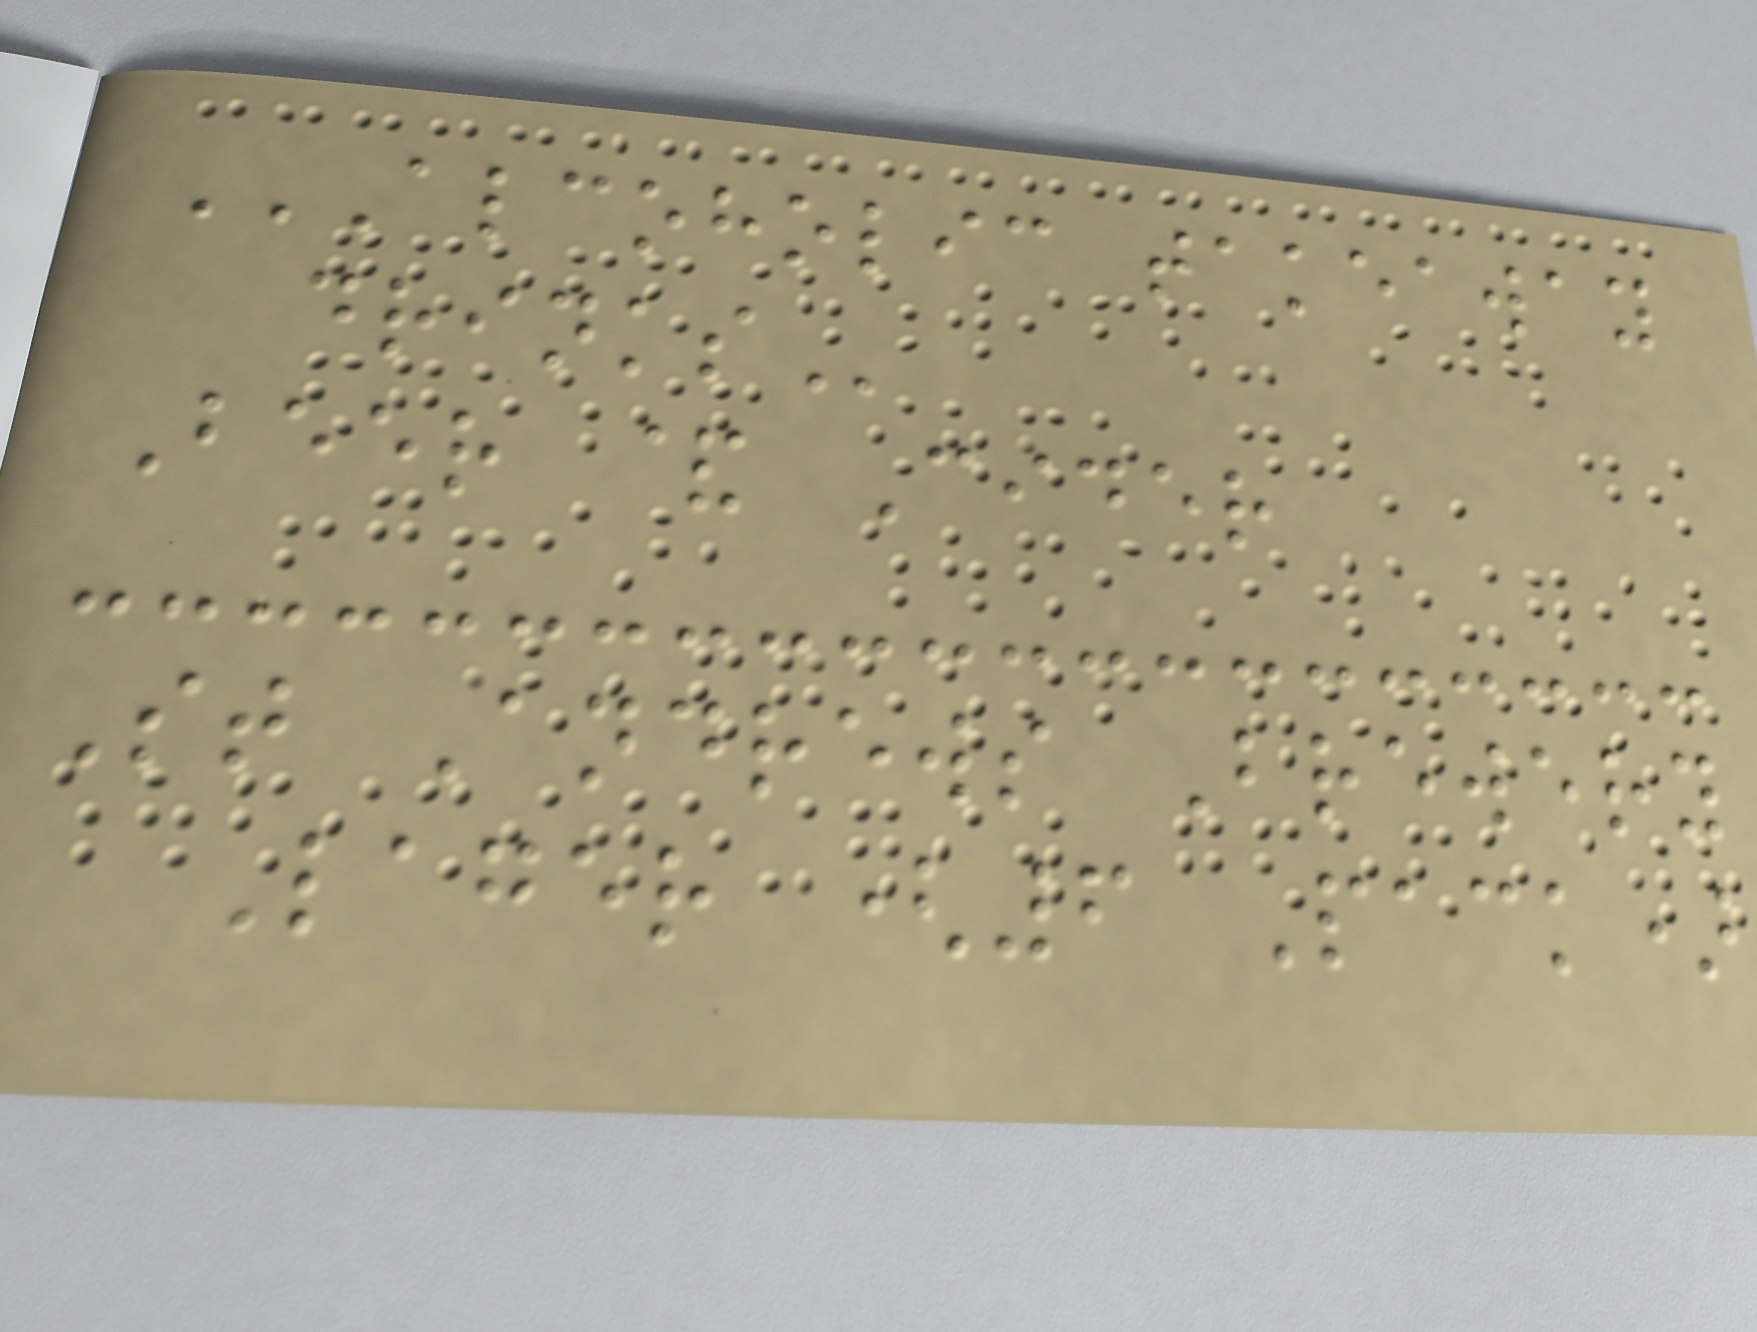ALCOHOLIC TAKEAWAY
DRINKS
Beer & Cider
St Andrews Brewery
Lager (6 Pack)
